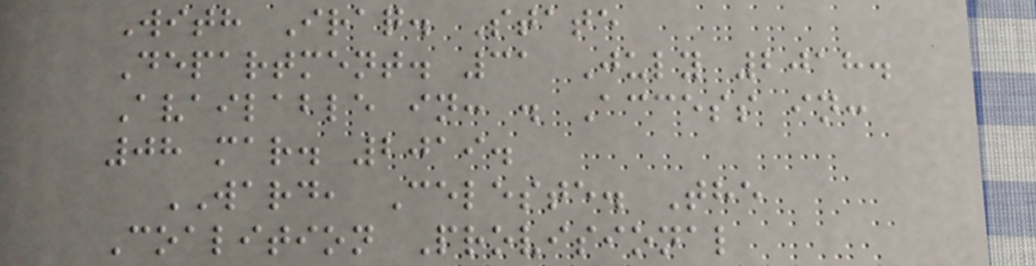With Iraq. State
Department. 31 July 2018.
Available in: . Access in:
08 mar. 2019.
WARD, Celeste. The
Coalition Provisional
